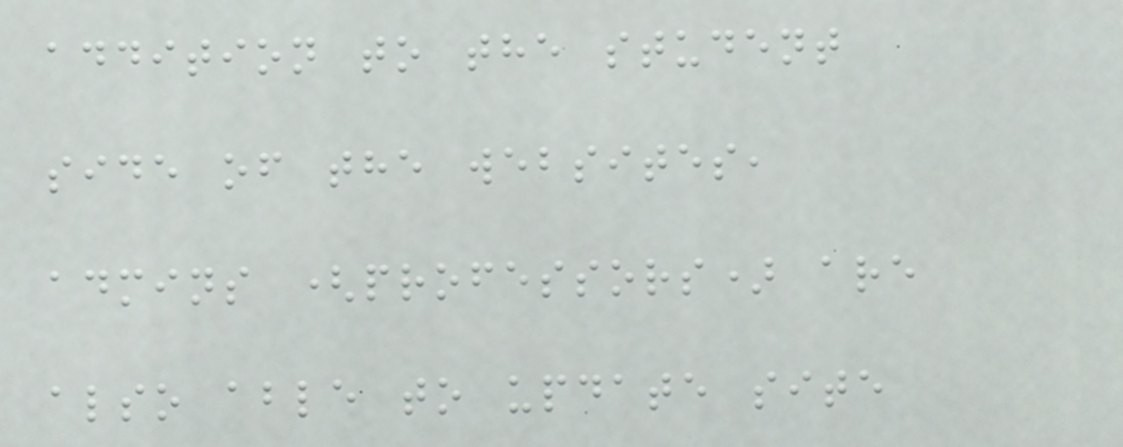addition to the student
side of the websites,
admins (professors) are
also able to update site
